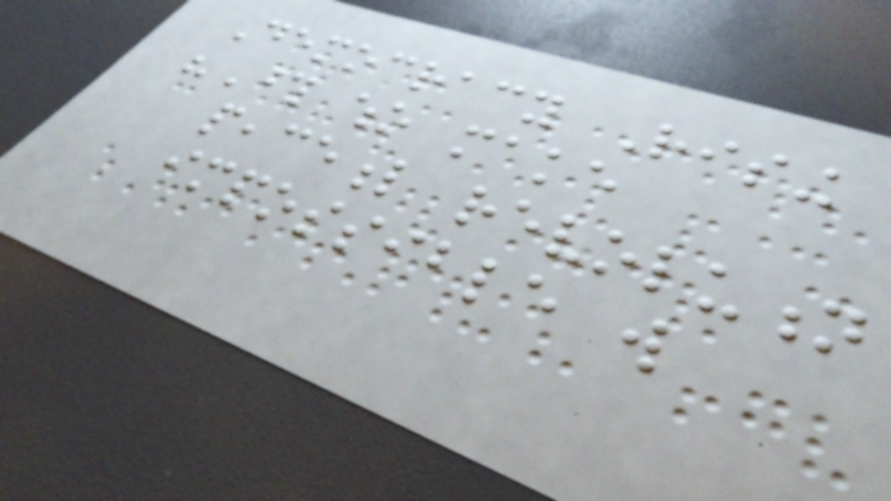Democracy Rising
"Those who make
peaceful revolution
impossible will
